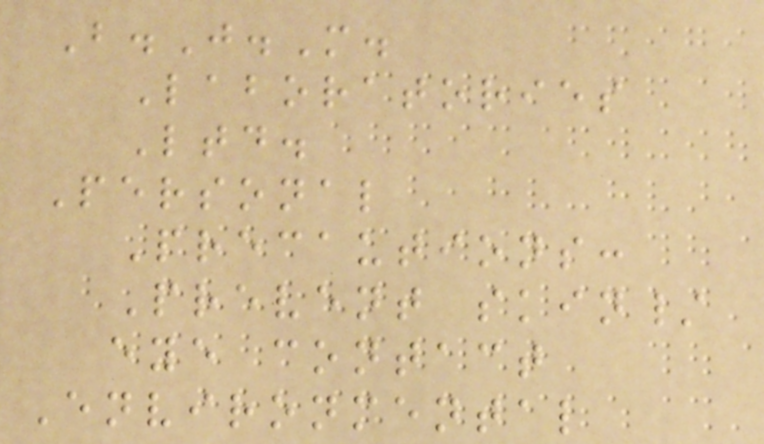B.J.M.
Laboratories
Ltd.
Personal
Precautions:
Prevent skin/
eye contact
Environmental
